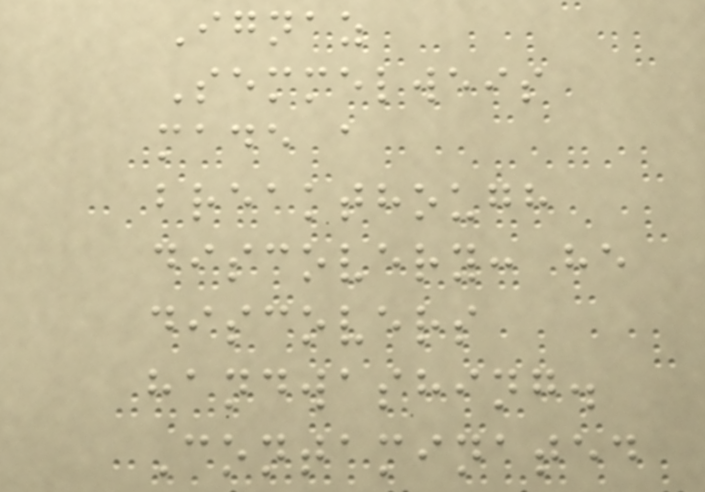Ignaz
Semmelweis
made a
breakthough
discovery: he
discovers
handwashing.
Contaminated
